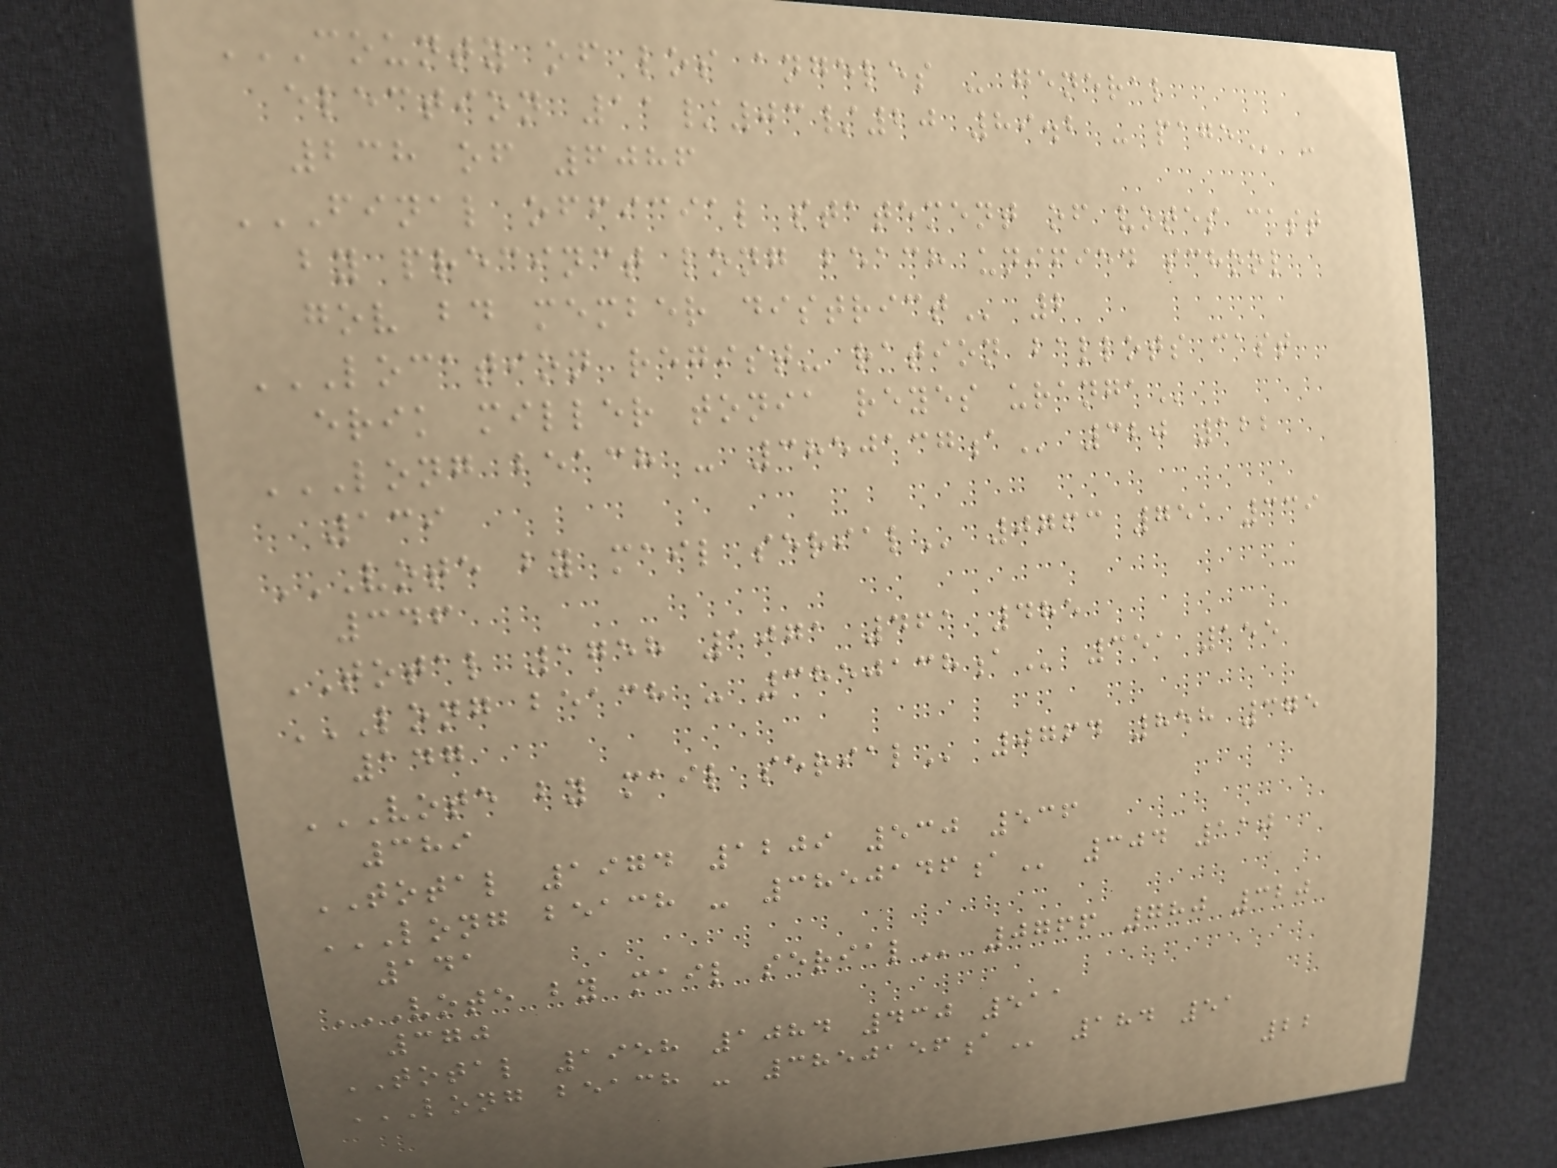COUNTY OF LOS ANGELES - GENERAL
ELECTION 11/03/20 89.2 - PAGE -
238 of 6086
FINAL OFFICIAL STATEMENT OF VOTES CAST
BY PRECINCT LONG BEACH UNIFIED SCHOOL
GOV BD MEMBER DISTRICT 2
LOCATION REGIST- RATION BALLOTS CAST
ERIK MILLER TONIA REYES URANGA
LONG BEACH - 3850137A 320 122
139
VOTE BY MAIL SERIAL 0763 751 339
346
TOTAL 1758 1071 461 485
LONG BEACH - 3850138A 351 155
147
VOTE BY MAIL SERIAL 0764 858 375
389
TOTAL 1974 1209 530 536
LONG BEACH - 3850146A 304 110
141
VOTE BY MAIL SERIAL 0766 780 320
370
TOTAL 1958 1084 430 511
LONG BEACH - 3850156A 184 51
22
